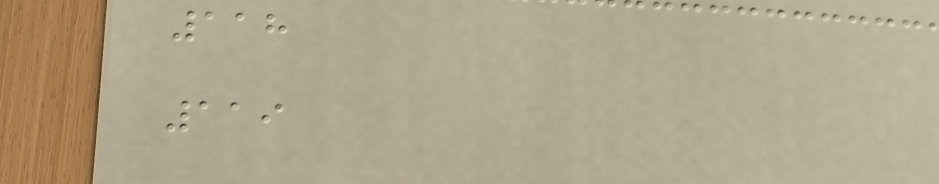118
119
